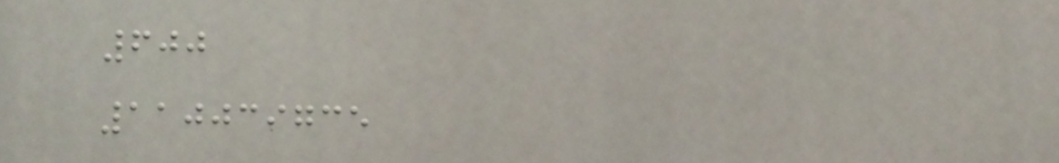600
110039735
